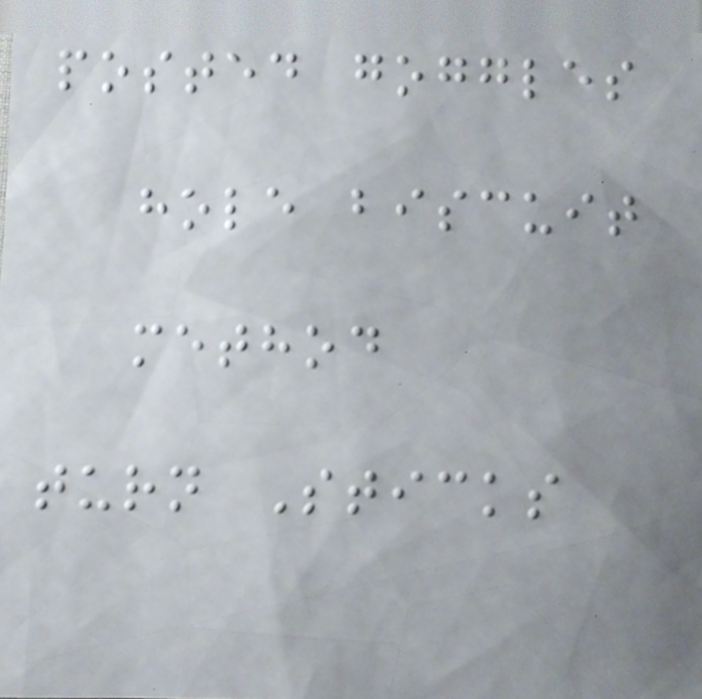posted goggles
hole biscuit
method
turn Sticks
